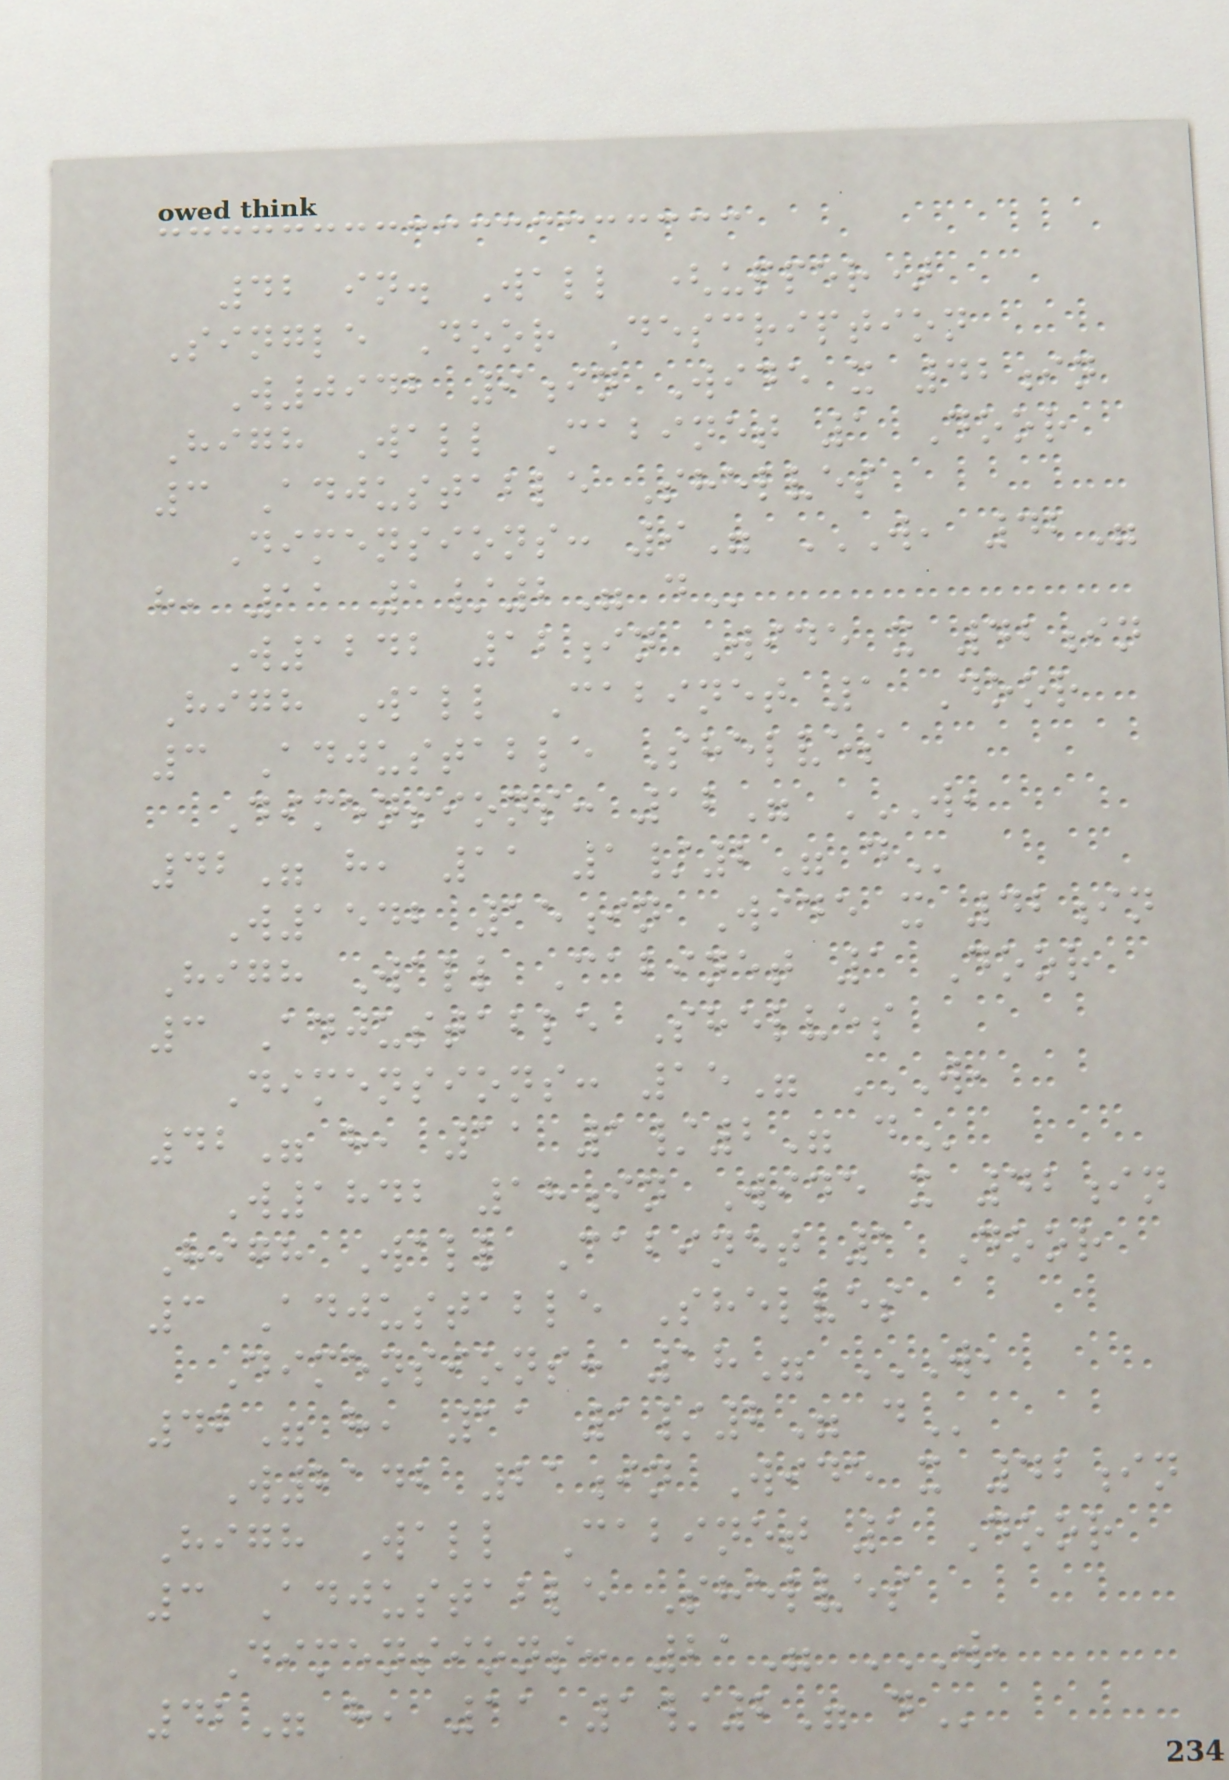42 in. Wall (upper)
Single Door Description
W0942 9in Wide x 42in
High Wall Cabinet 1 Door
3 Adjustable Shelves
Dimensions: 9" W, 42"
H, 11 1/2" D
W1242 12in Wide x 42in
High Wall Cabinet 1 Door
3 Adjustable Shelves
Dimensions: 12" W,
42" H, 11 1/2" D
W1542 15in Wide x 42in
High Wall Cabinet 1 Door
3 Adjustable Shelves
Dimensions: 15" W,
42" H, 11 1/2" D
W1842 18in Wide x 42in
High Wall Cabinet 1 Door
3 Adjustable Shelves
Dimensions: 18" W,
42" H, 11 1/2" D
W2142 21in Wide x 42in
High Wall Cabinet 1 Door
3 Adjustable Shelves
Dimensions: 21" W,
42" H, 11 1/2" D
